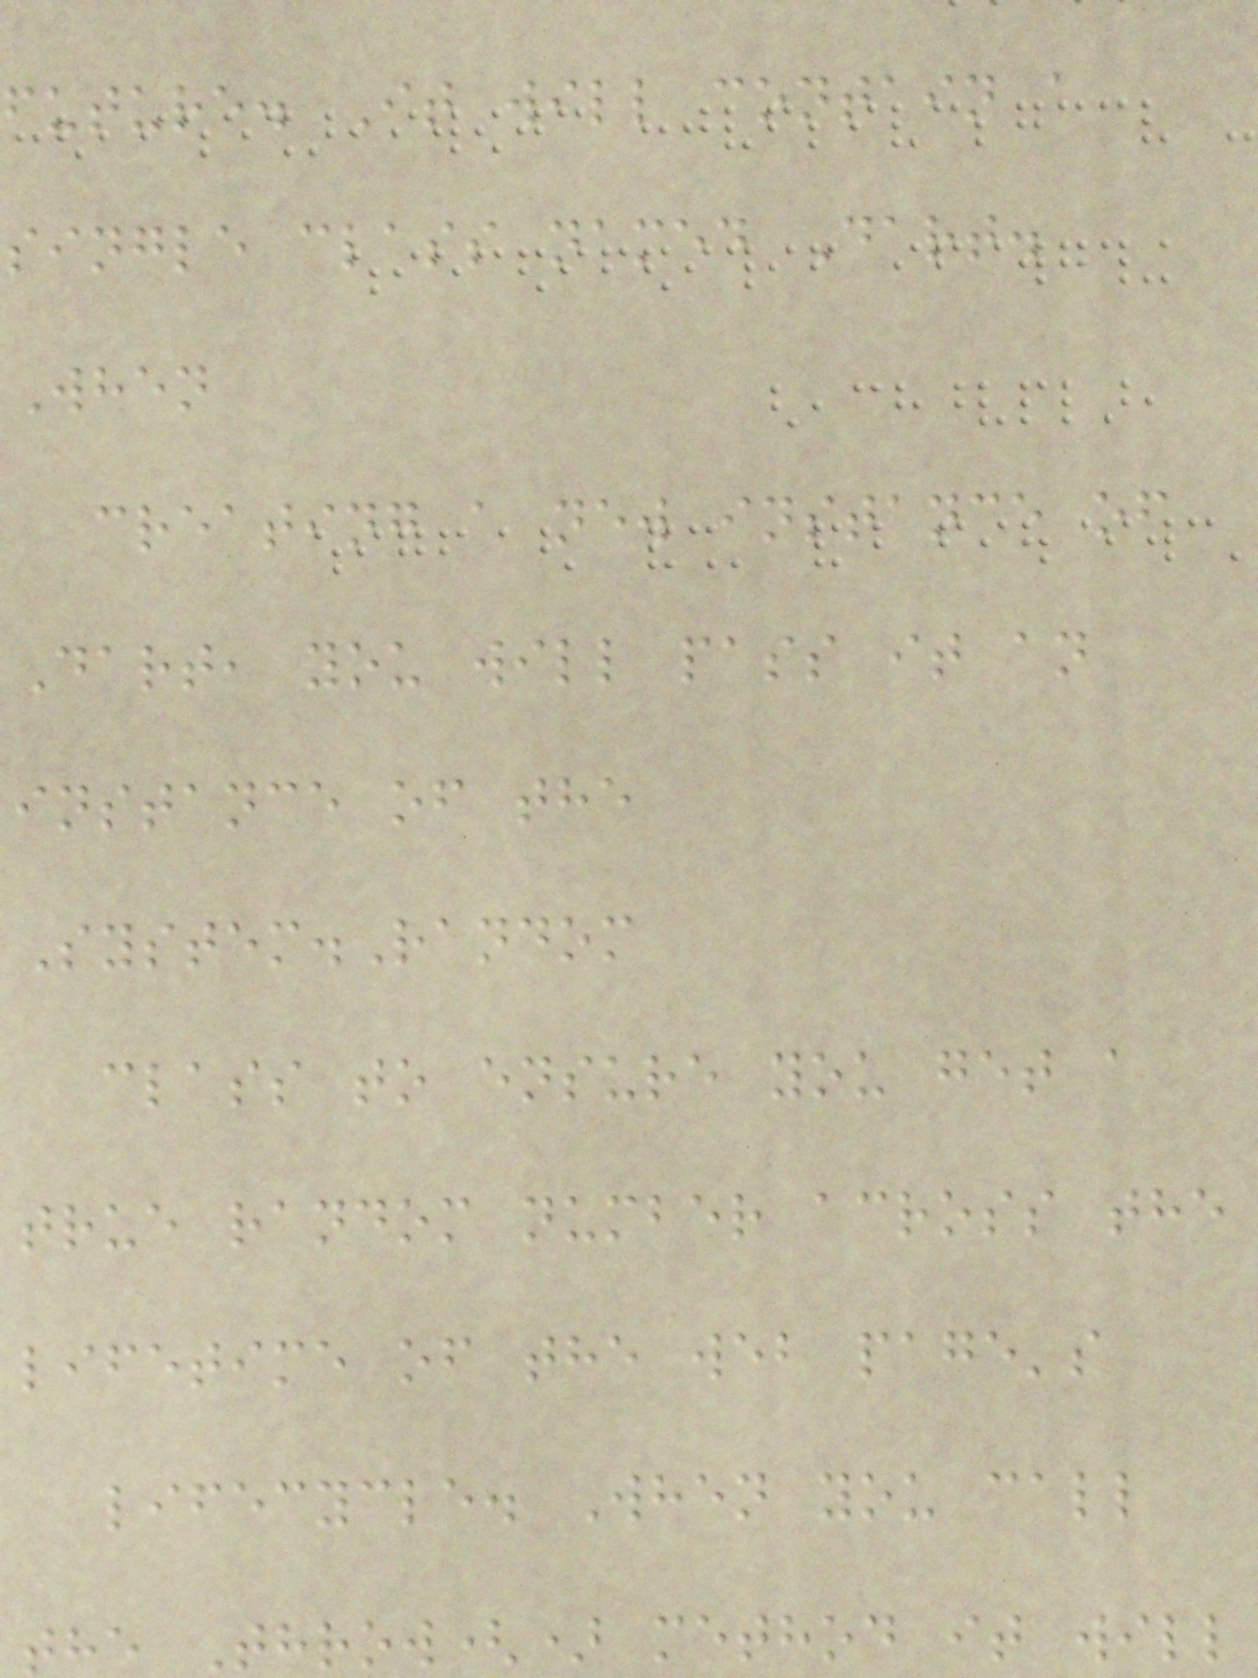future. It will contain a
single class named Dart.
When
creating a new instance of
Dart, you will pass it an
instance of the
System.Random
class to ensure you get a
true random number across the
lifetime of the web page's
lifecycle. When you call
the Throw() method it will
